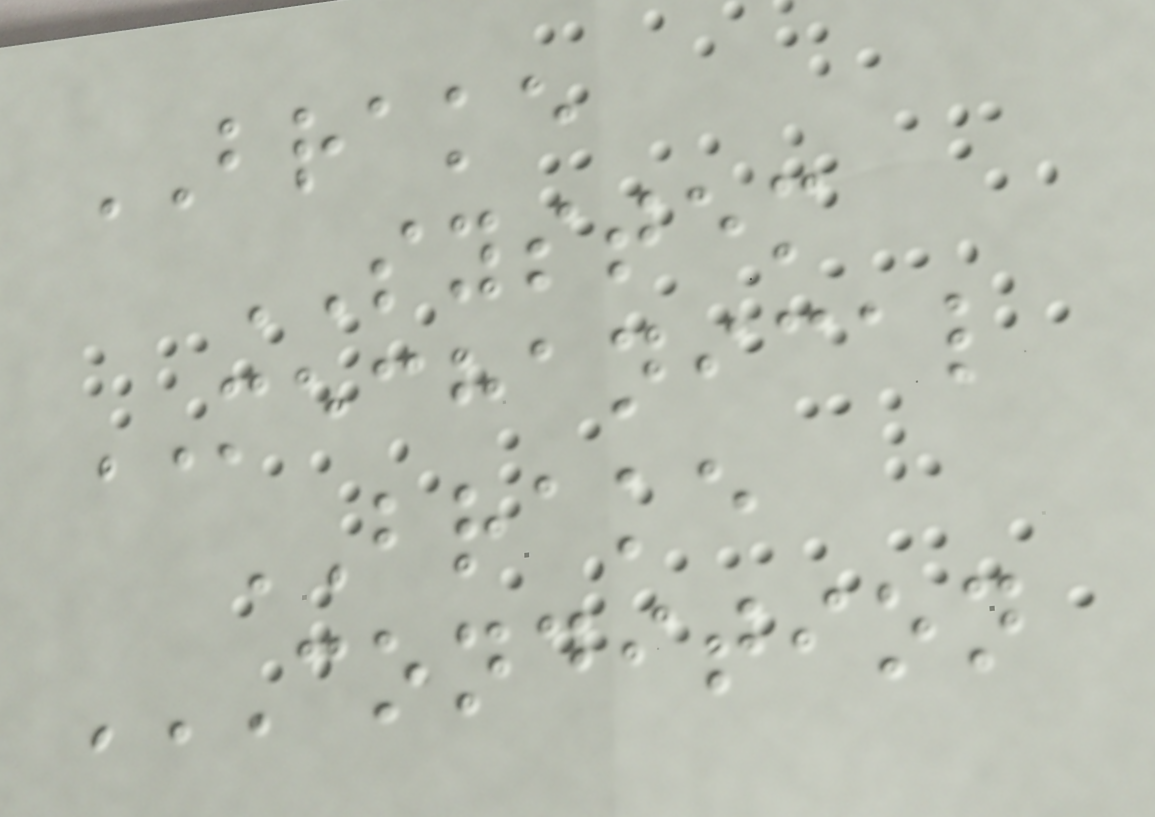BRAKE
SYSTEM
MECHANICAL
BRAKE
CONDITION
